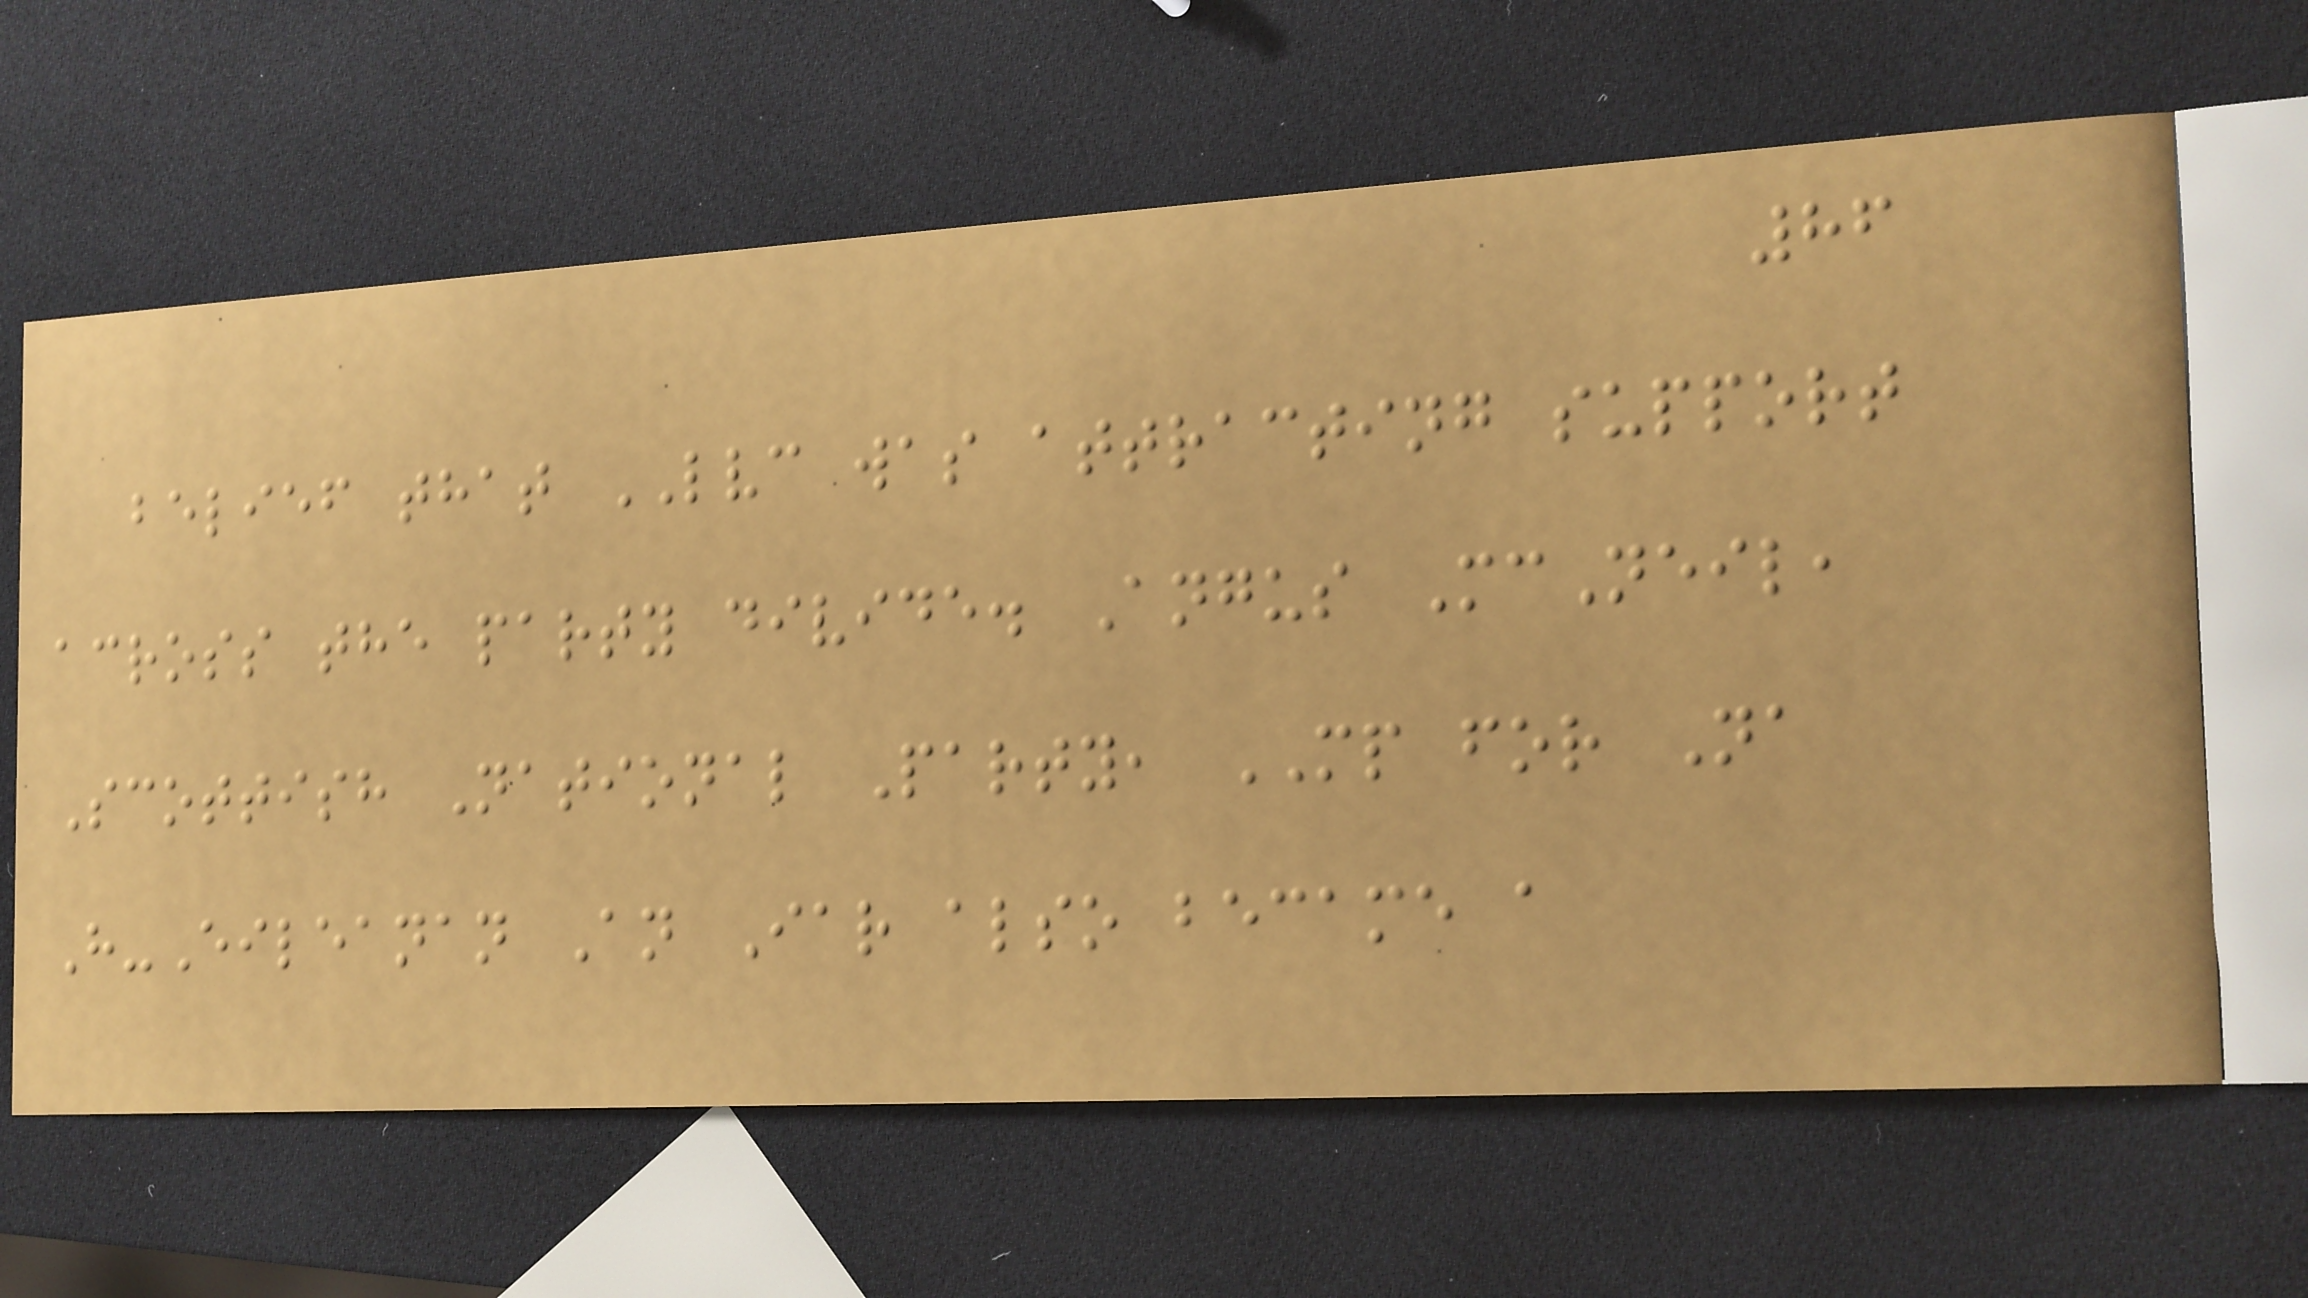86
belief that LVC was attracting support
across the party divide. Angus McNeil,
Scottish National Party, MP for Na
H-Eileanan An Iar also became a
